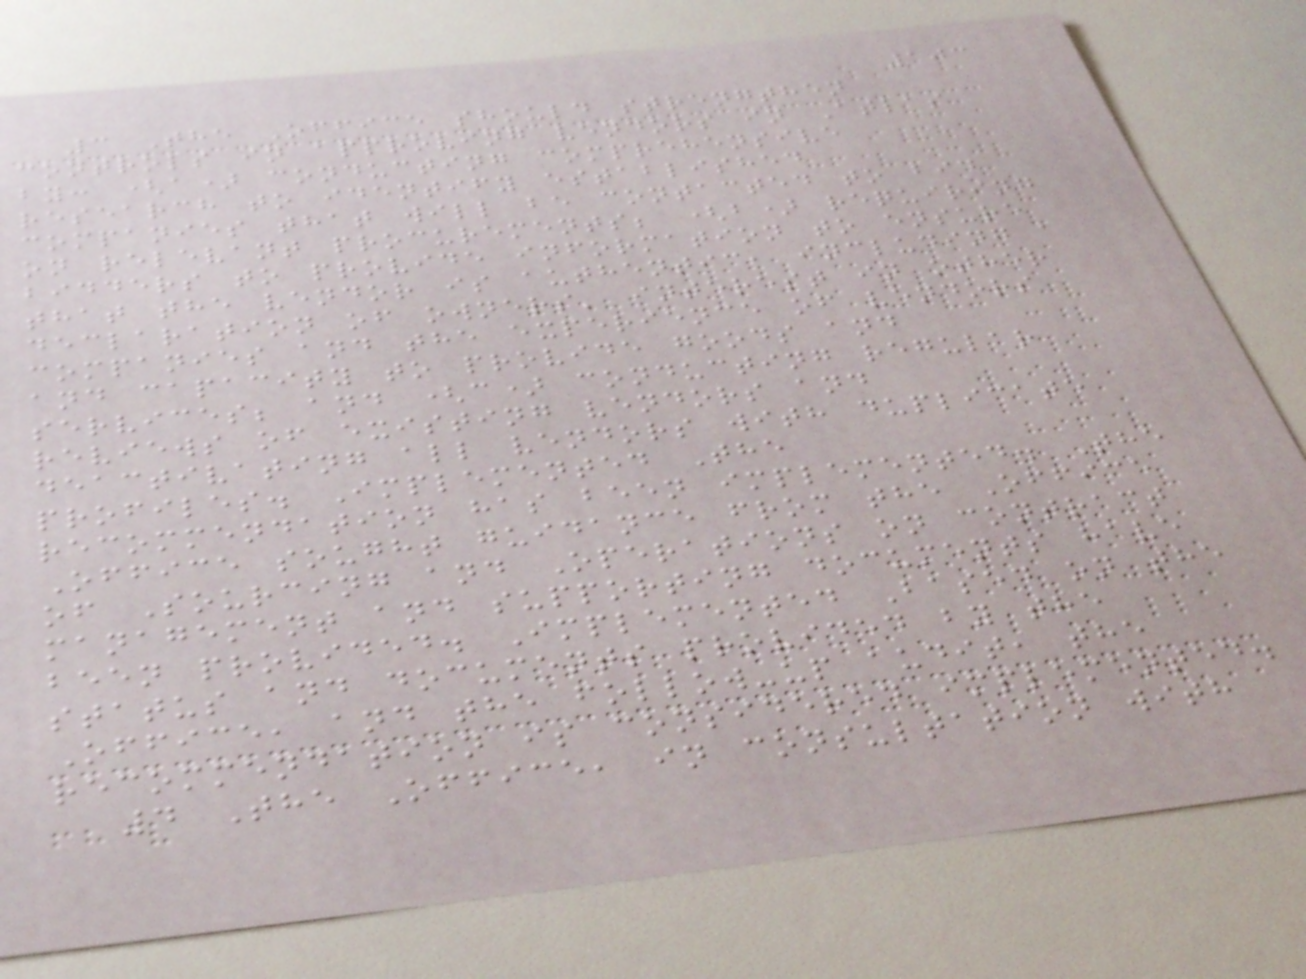103
3 The Office should strengthen
controls in approving vendors in Atlas
by: (a) conducting comprehensive
research to identify established
companies that will be contacted to bid
on relevant procurements; (b) requiring
bidders to provide information to ensure
that the vendor is authentic, including a
declaration of owners' interest in other
companies and the experience of vendors
and capacity to provide goods and
services; and (c) conducting regular
reviews of existing vendors and
deactivating all vendors with duplicate
profiles. Implemented The
recommendation has been implemented. The
Office sought guidance from the Office
of Sourcing and Operations on contract
management and supporting documents have
been provided. Implemented Based on the
status and documents provided by the
Office, and the follow-up audit, the
recommendation is considered implemented.
4 The Office, in consultation with
